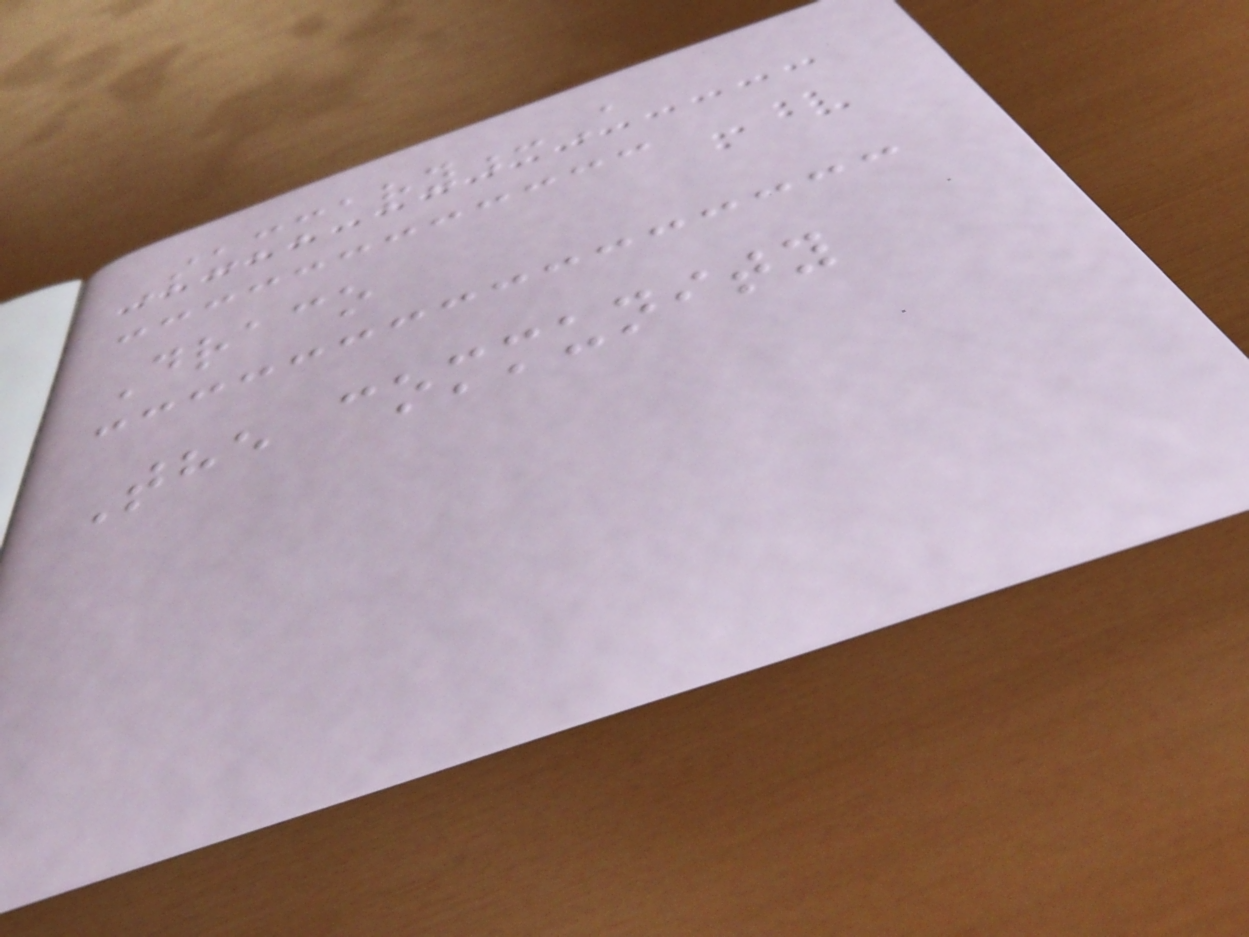Summary:A
Draco
The community
